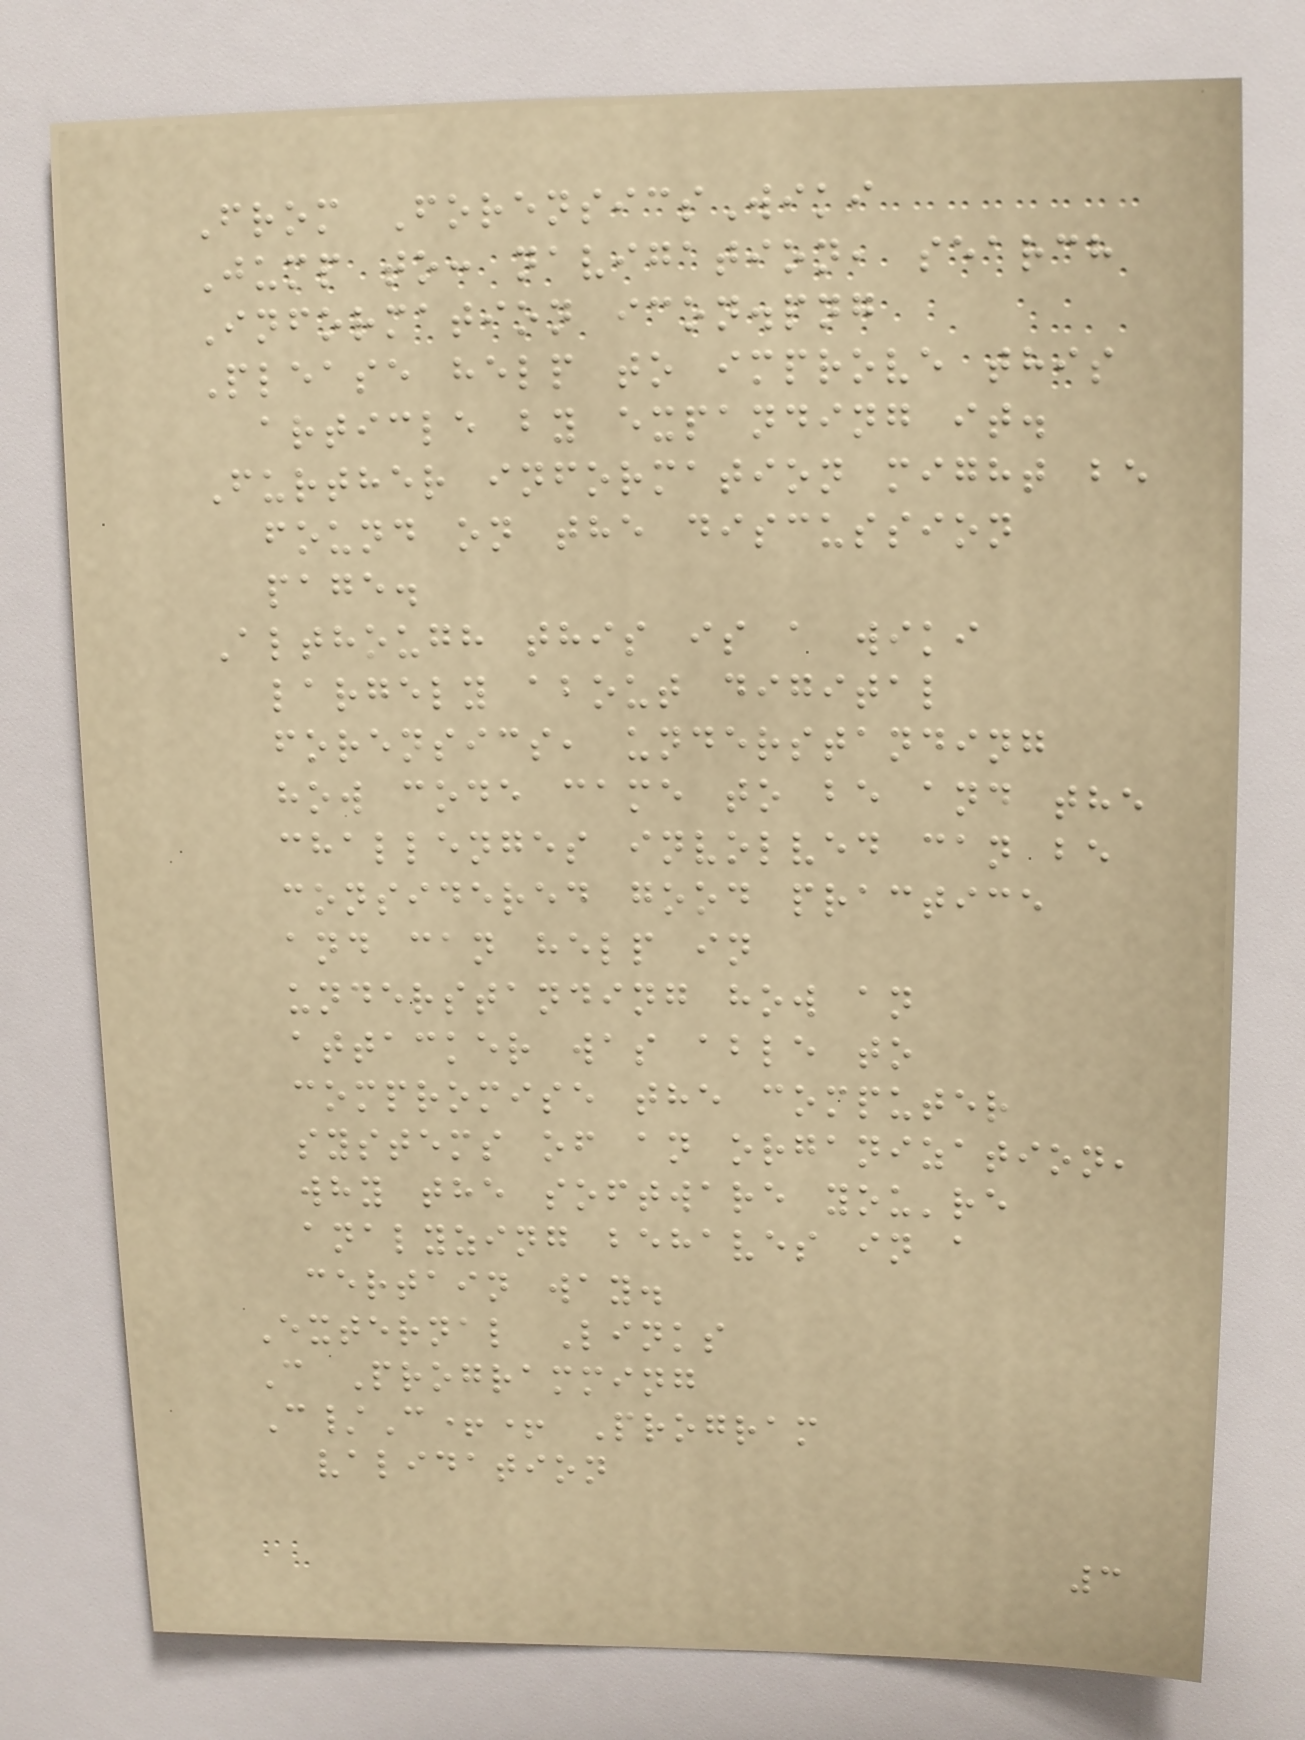From ForensicsWiki
Jump to: navigation, search
Information icon.png
Please help to improve this
article by expanding it.
Further information might be
found on the discussion
page.
Although this is a wiki
largely about digital
forensics, understanding
how code came to be and the
challenges involved can be
considered good practice
and can help in
understanding how an
attacker was able to
compromise the computer
systems of an organization,
why the software you're
analyzing behaves in a
certain way.
External Links
C Programming
C/C++ Program
validation
3
